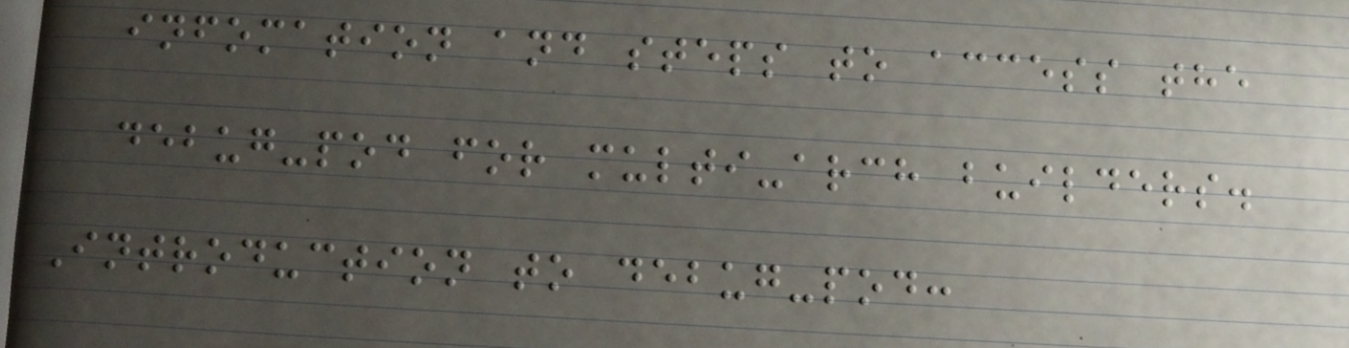infomation and steps to access the
debug-pod for multi-arch builders.
Introduction to debug-pod:
